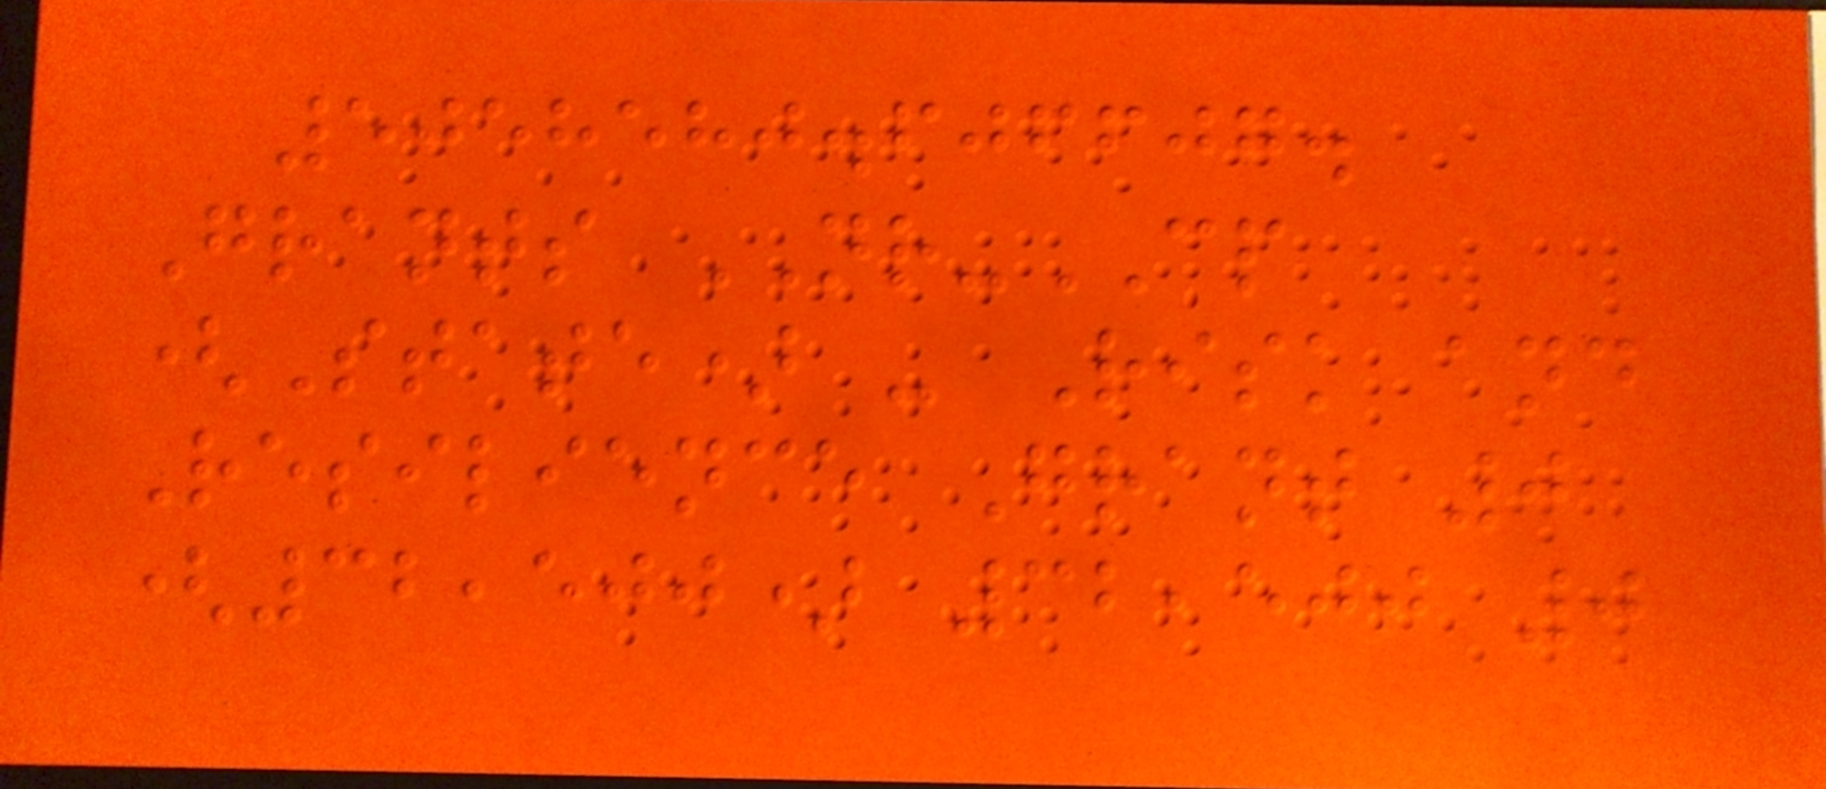5058580.606607.
Grants NR-CP
(State) - Risk and
Resilience Grant 0
(32,500) 32,500 0
